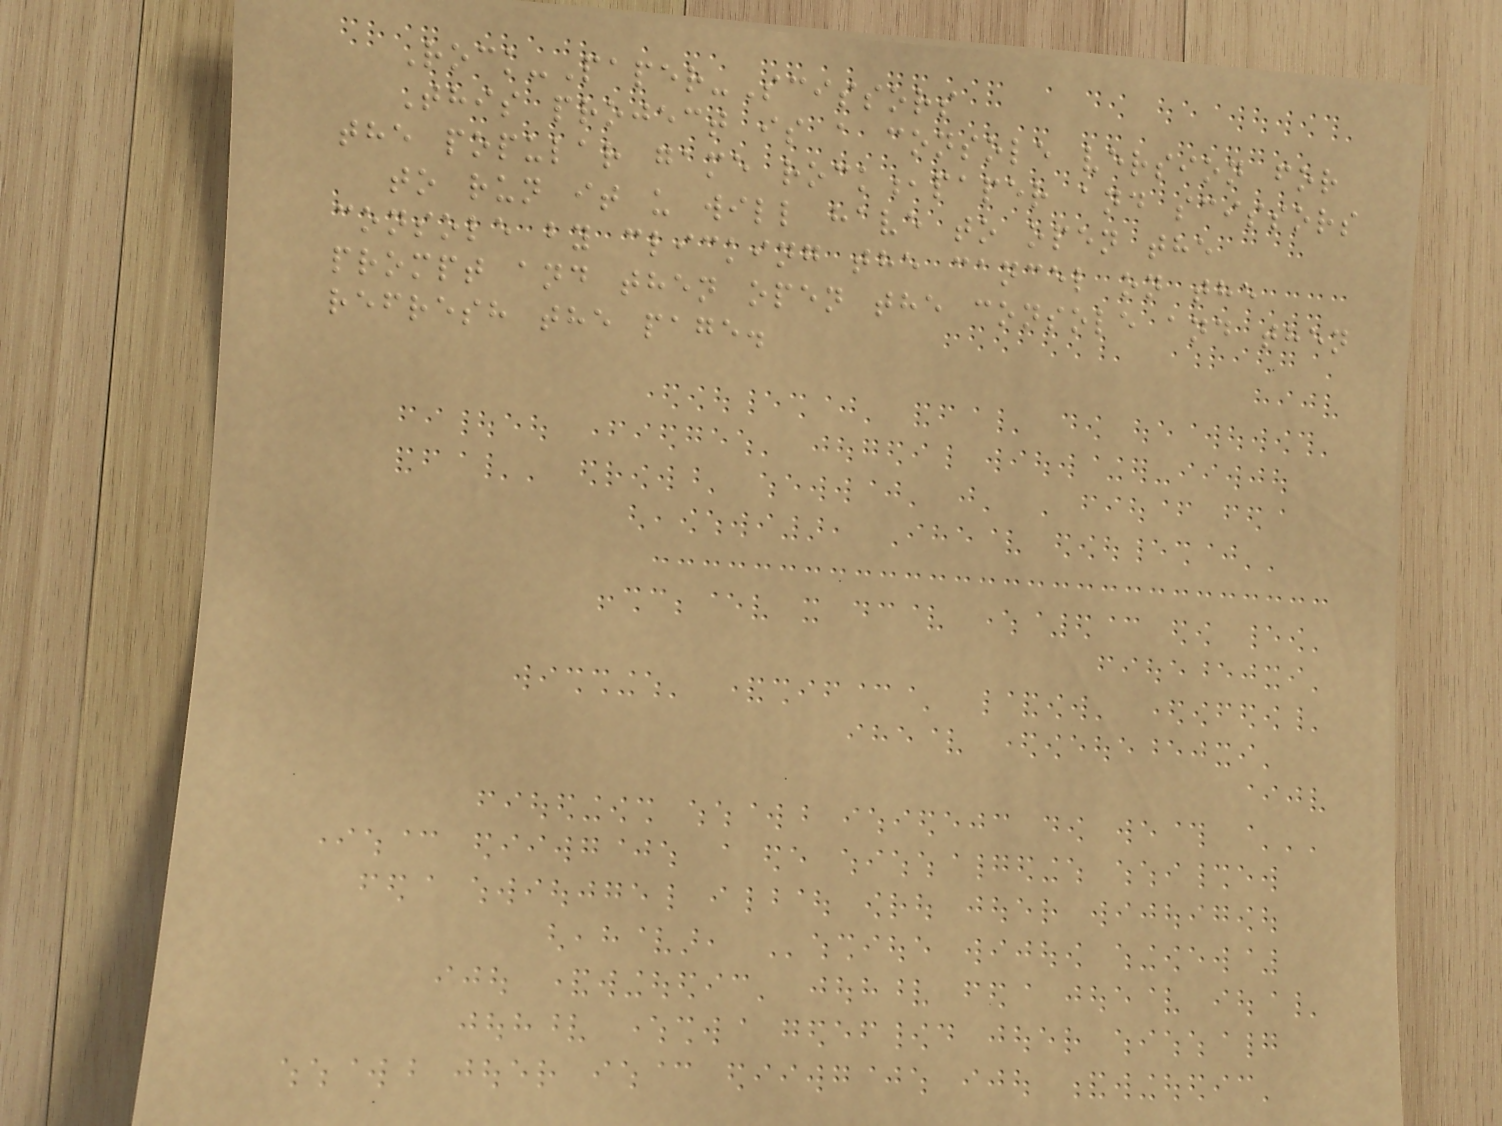Rock-Paper-Scissors
This project is a console version for
the popular game rock,paper and scissors
to run it u will have to open the
console by clicking the cancel on the
prompt and then open the console and then
refresh the page.
